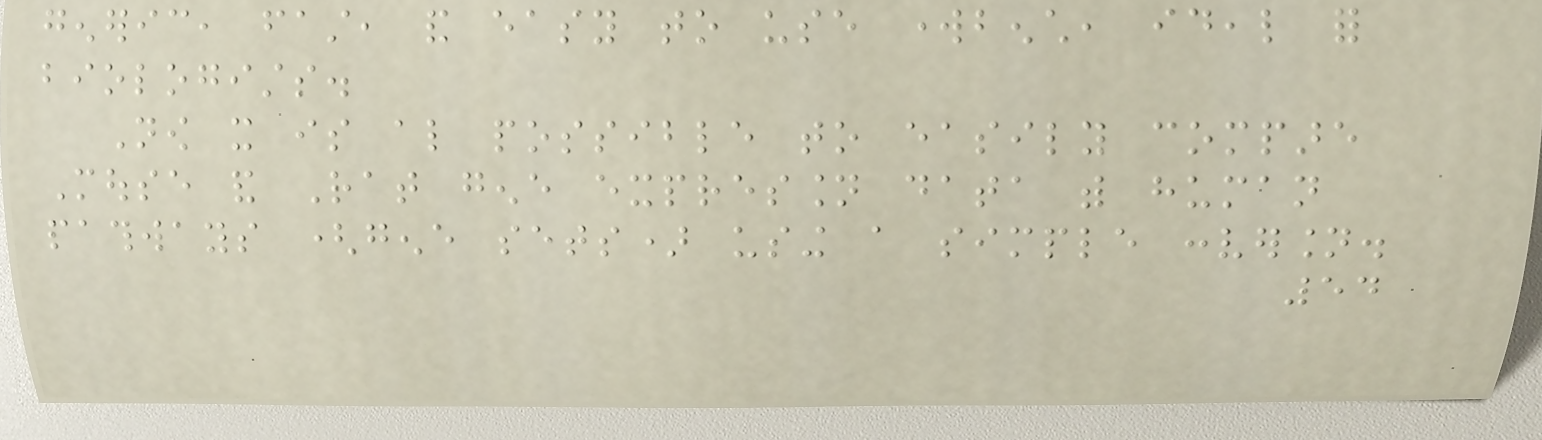generic, fast, and easy to use workbench, ideal for
biologists.
Now it is also possible to easily compare
Mouse and Rat gene expression data with human
pathways (gene sets) using a simple conversion.
54
